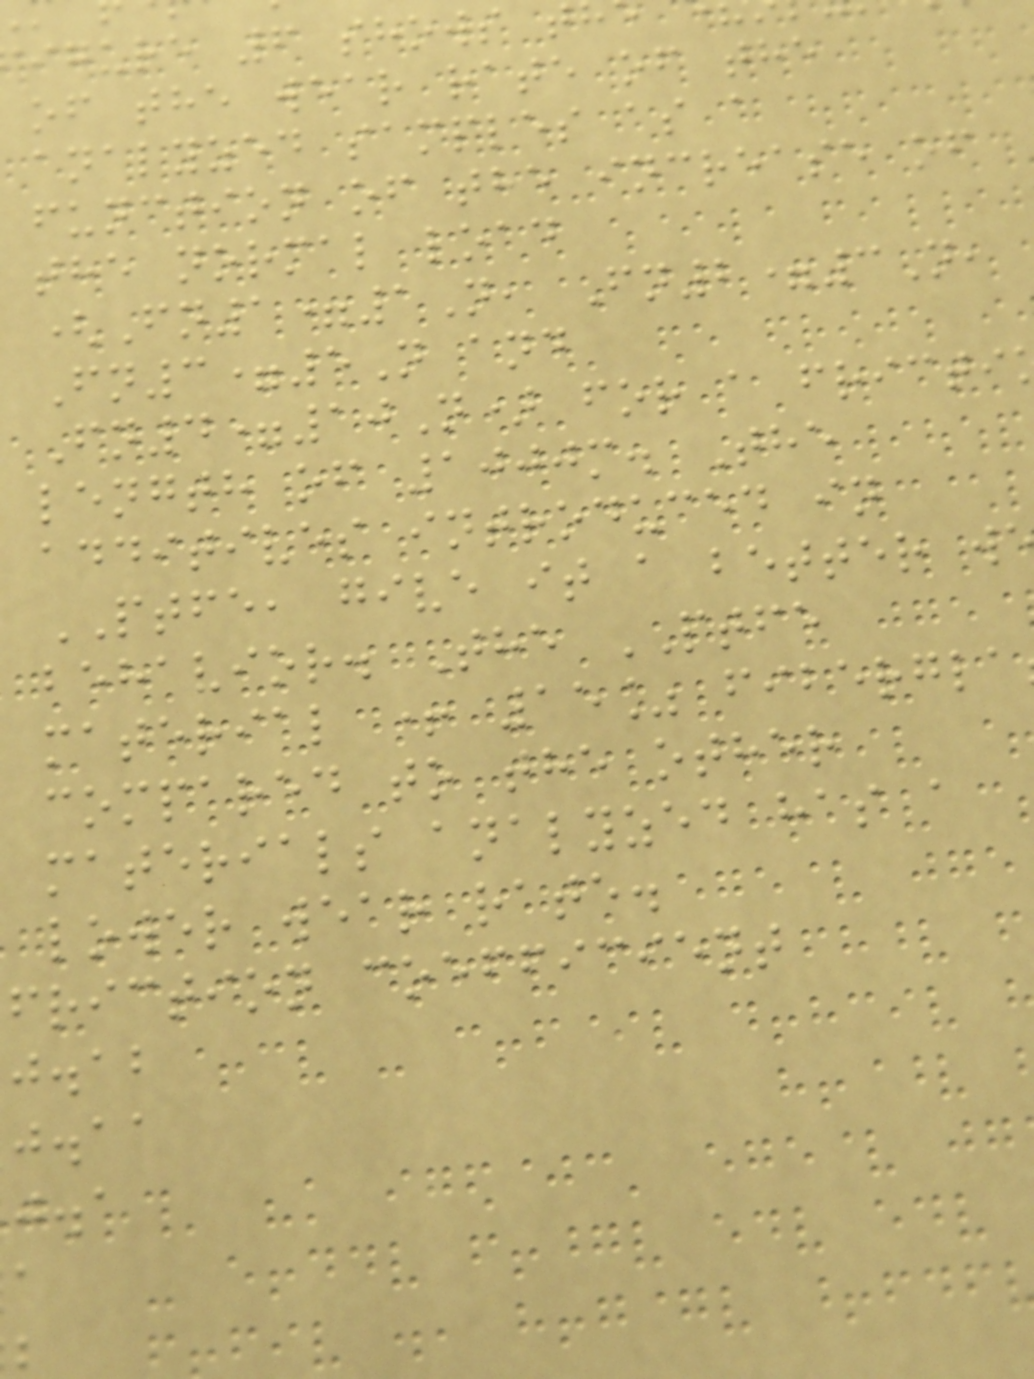igure 6 shows t
of the wear rate of the
analyzed samples as a
function of the increase of
the normal load
(Fn1=1N, Fn2=3N,
Fn3=5N and
Fn4=10N) for a fricti
length of 1000m. The
additives introduced in
PTFE, give it a better w
behavior. The PTFE
material + 15% fibergla
compared to the other
materials analyzed has a
lower wear rate.
friction coefficient
j.ab
j.aa
